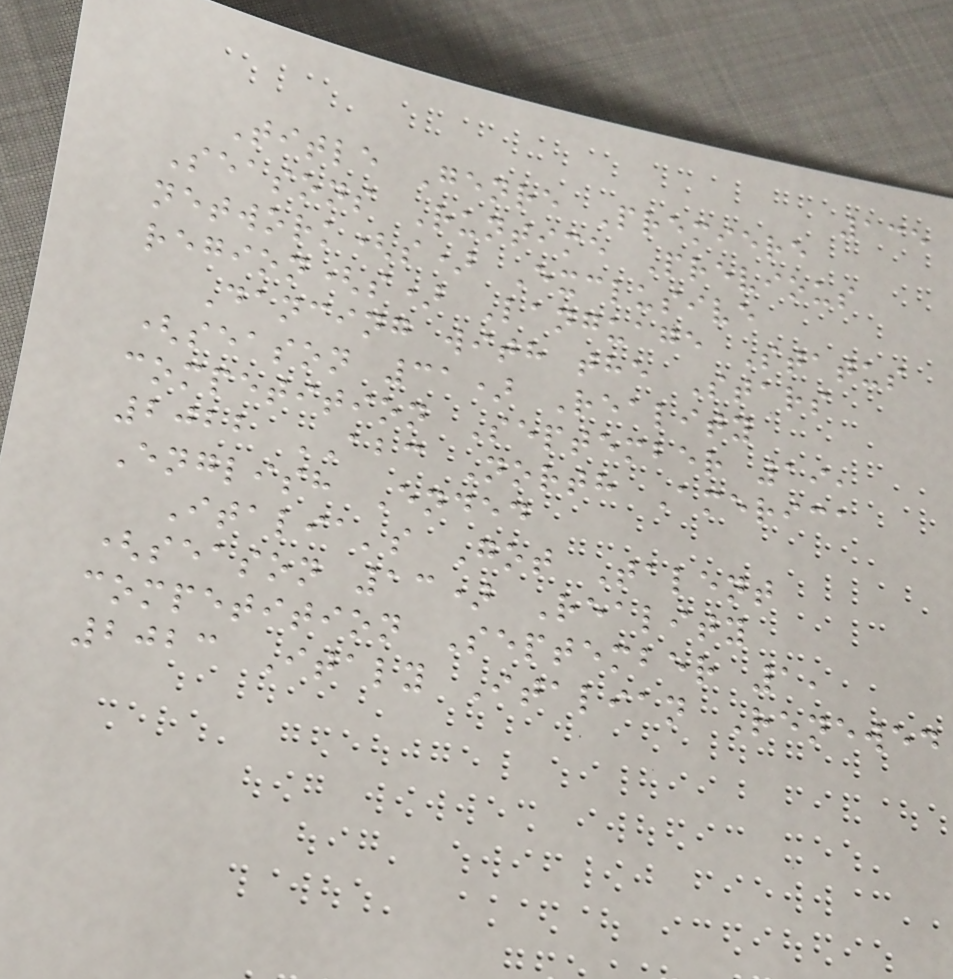135
Title Genre Premiere
Seasons Runtime Previous
network(s) Exclusive
region(s) Language Status
Dancing with the Stars
(season 31) Reality
competition September 19,
2022 ABC North America
English Ended
Italia's Got Talent
(season 13) Reality
competition September 1,
2023 Italy Italian Renewed
